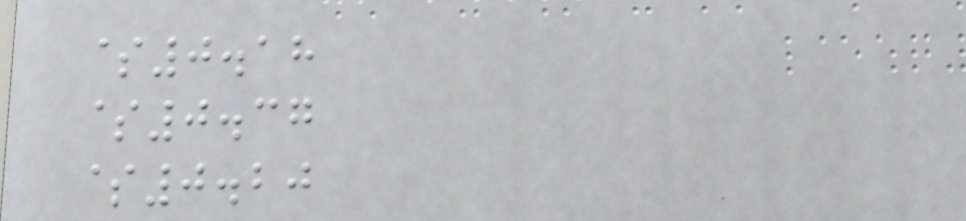$0.18
$0.37
$0.20
